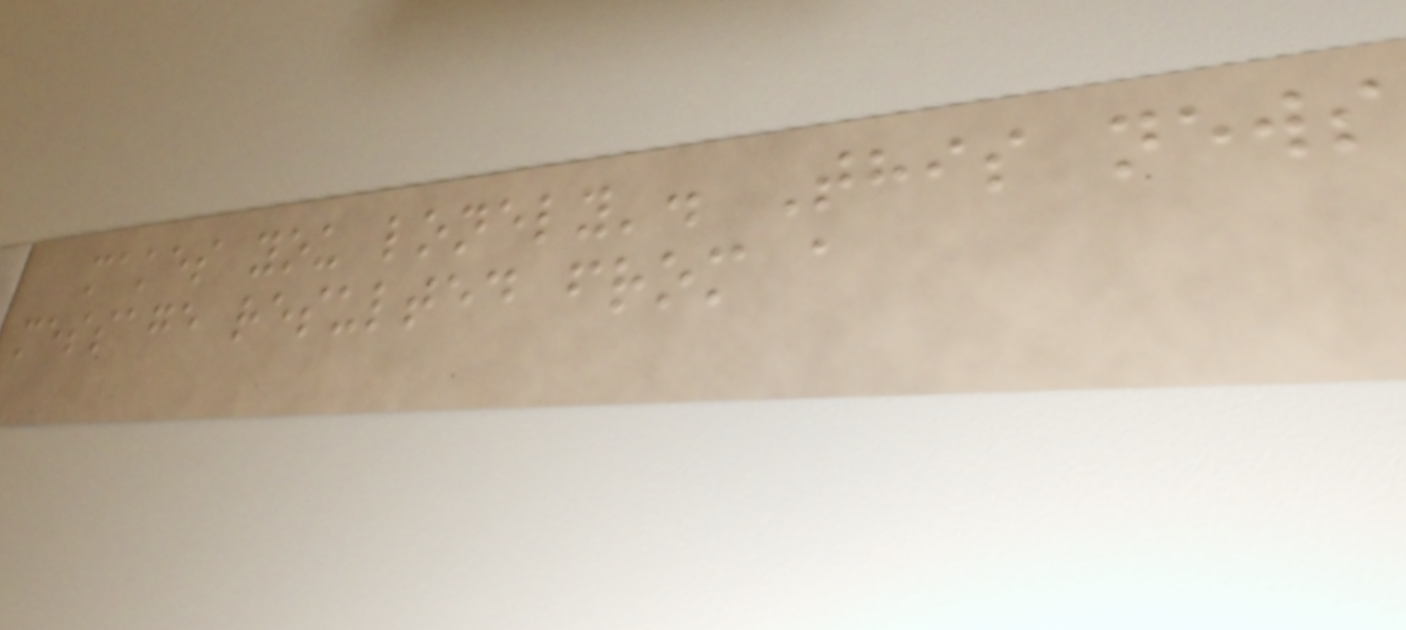makes you lonely'. This news
message resulted from a
